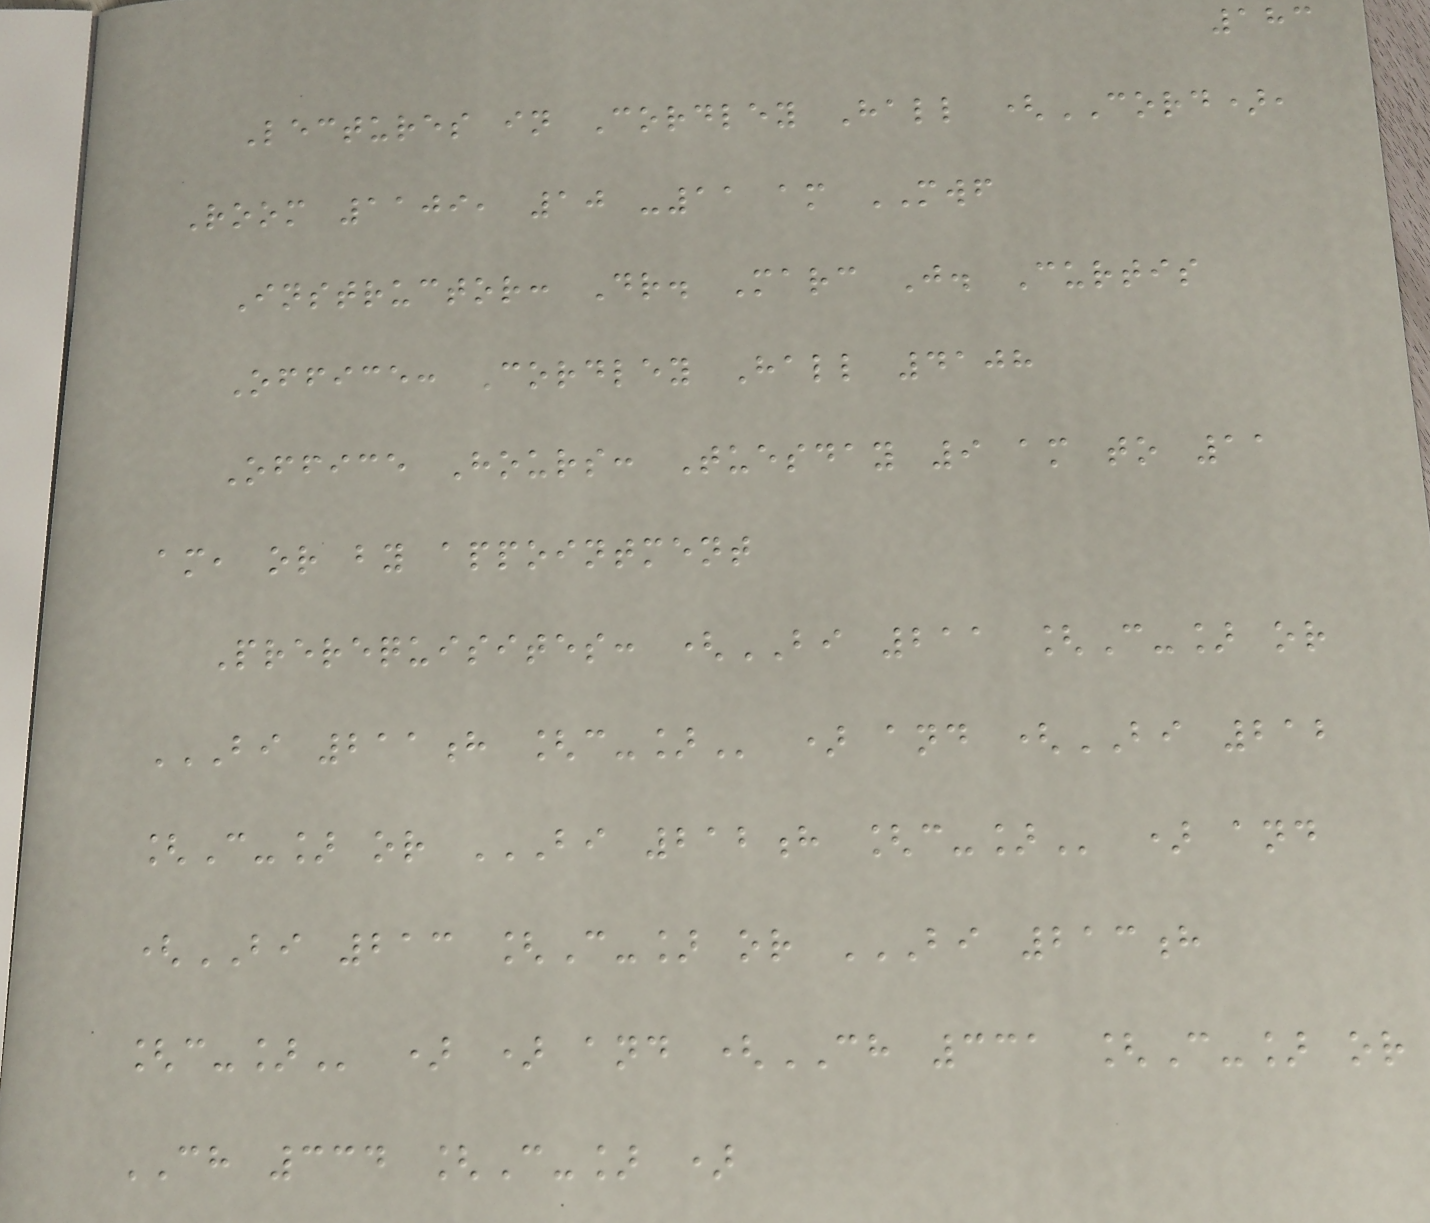183
Lectures in Cordley Hall (CORD),
Room 1109, 10 -11 am MWF
Instructor: Dr. Marc J. Curtis
Office: Cordley Hall 4108
Office Hours: Tuesday 9 am to 11
am, or by appointment
Prerequisites: (BI 211 [C-] or
BI 211H [C-] ) and (BI 212
[C-] or BI 212H [C-] ) and
(BI 213 [C-] or BI 213H
[C-] ) ) and (CH 331 [C-] or
CH 334 [C-] )
